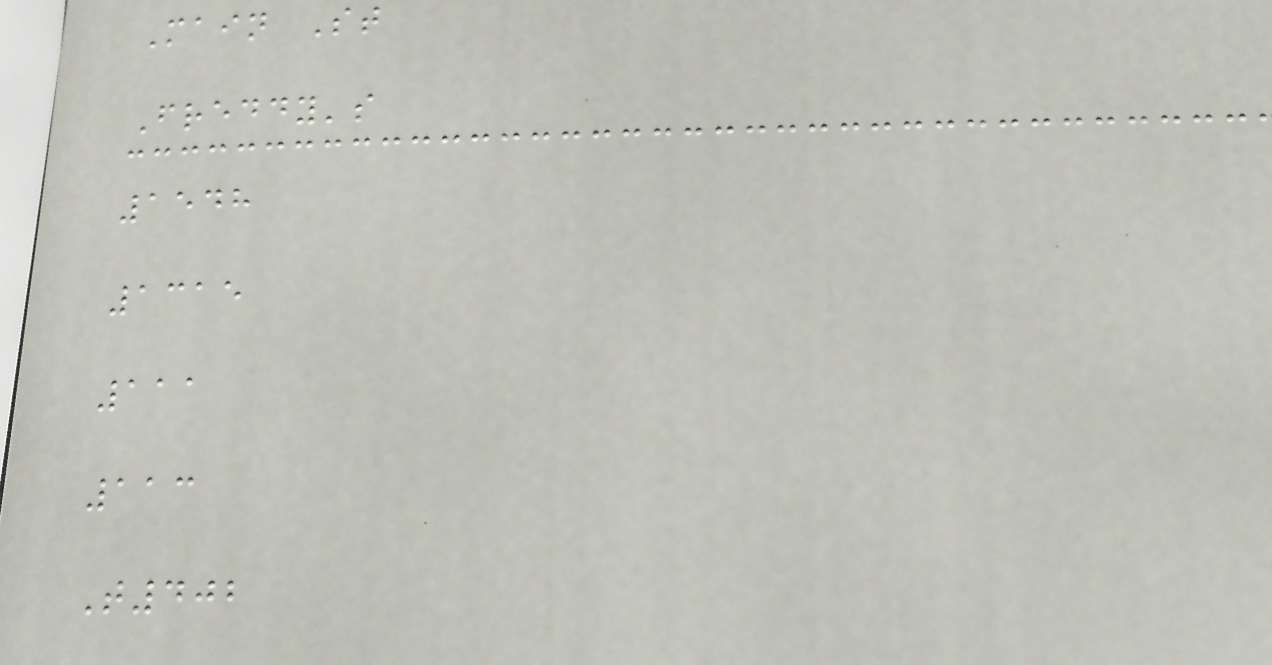Main St
Freddy's
1548
1315
111
113
T402
